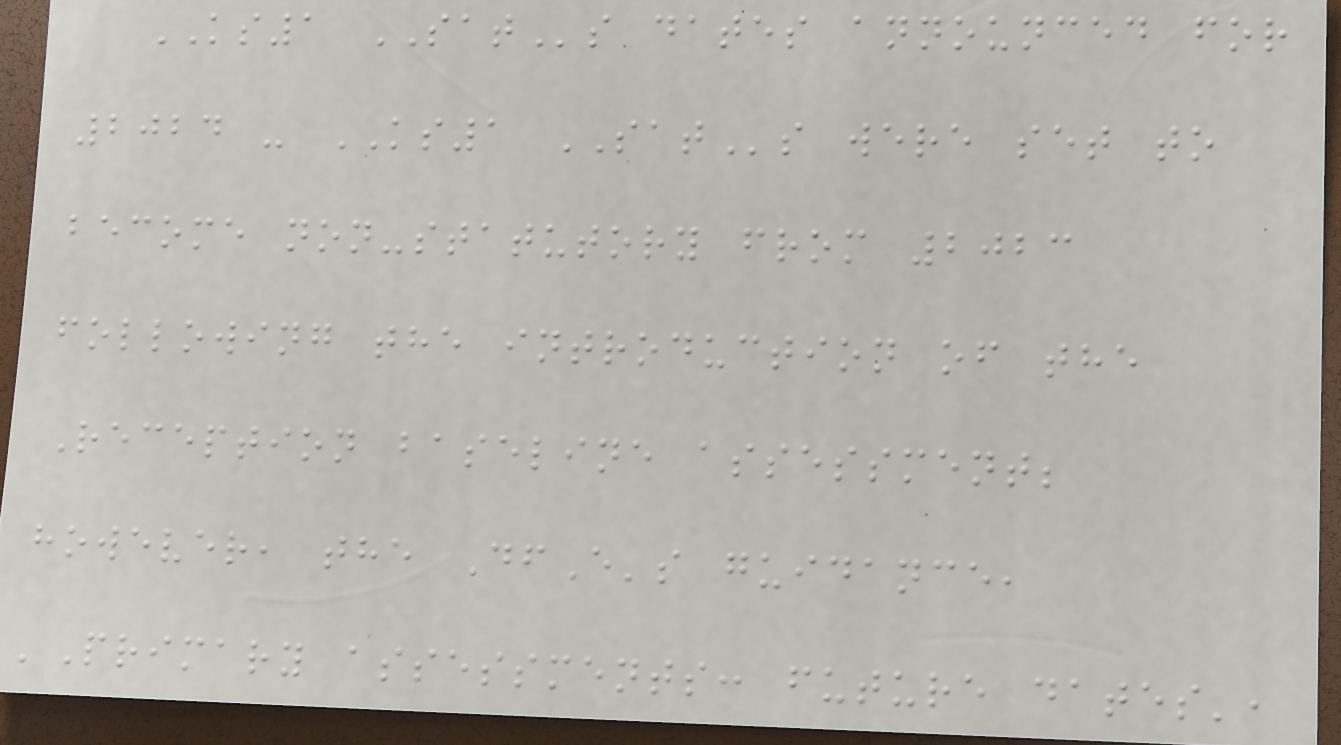KS1 SATs dates announced for
2024 - KS1 SATs were set to
become non-statutory from 2023
following the introduction of the
Reception baseline assessment;
however, the DfE's guidance,
'Primary assessments: future dates',
